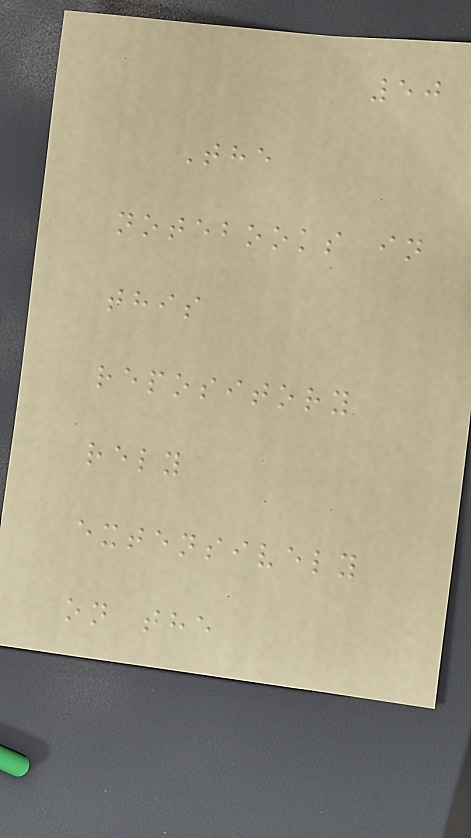50
The
notebooks in
this
repository
rely
extensively
on the
